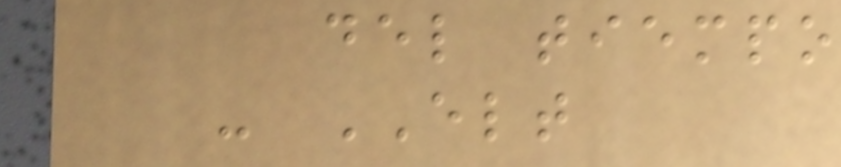del tiempo
- ELT
